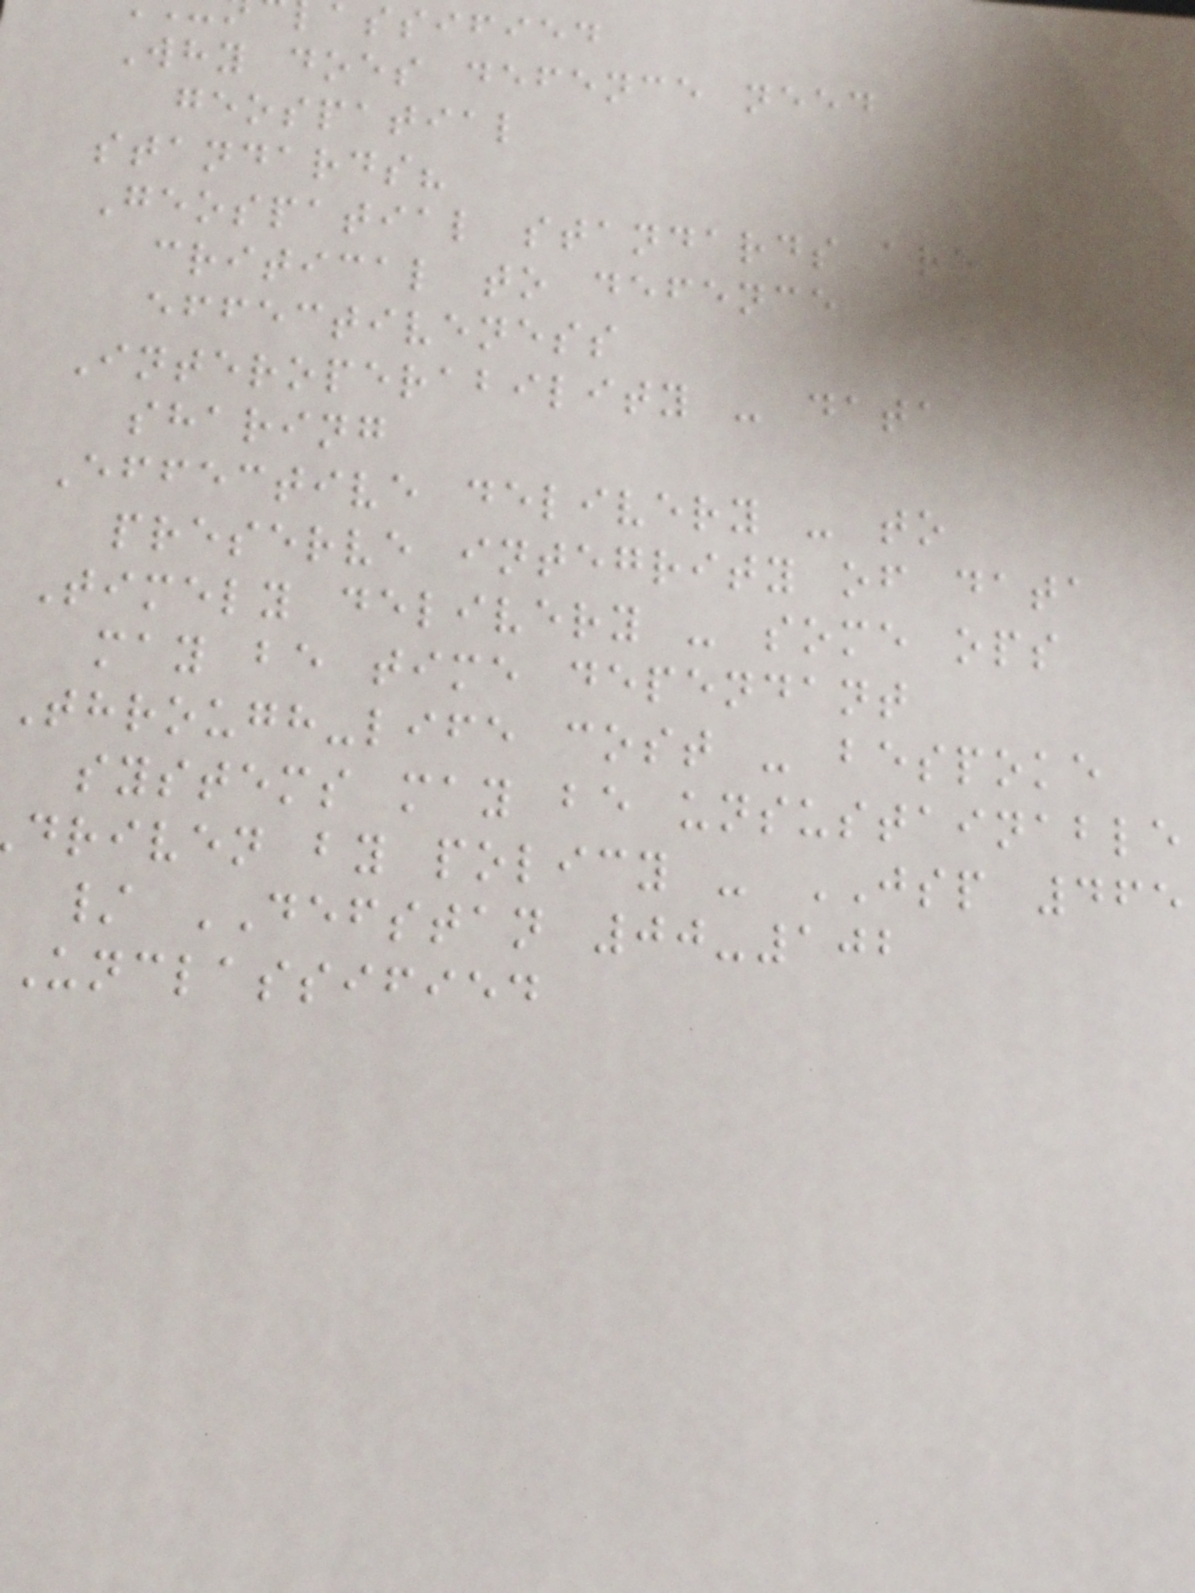assified
Why does defence need
geospatial
standards?
Geospatial standards are
critical to defence
effectiveness
Interoperability - data
sharing
Effective delivery - to
preserve integrity of data
Timely delivery - some ops
may be time dependant
Through-life cost - bespoke
systems may be unsustainable
driven by policy - JSP 465
/ DEFSTAN 00-102
unclassified
